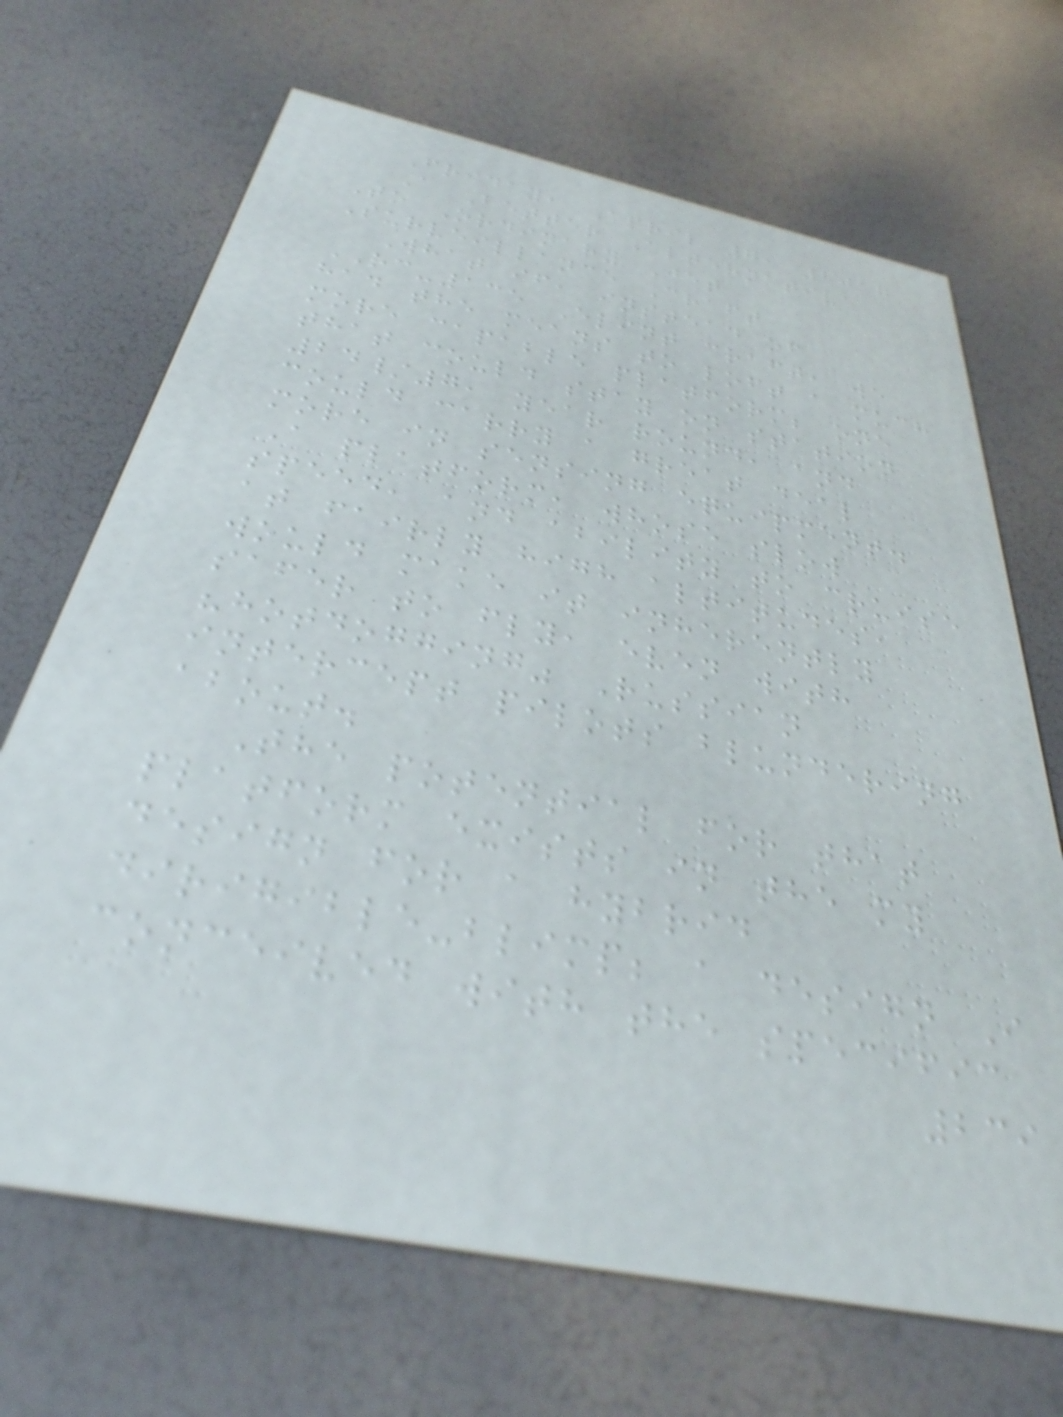Friday, April 7, 2017
A Better Alternative
To Ordinary Jet
Surveillance Craft
What if, instead of
RC-135 Elint craft, we
had the means to loft a much
more capable platform; one
that could stay on station
24/7, year round, and
could carry a great deal
more in sensing equipment.
A platform, whose slow
speed, and ability to cruise
at fairly high altitudes,
would make it inherently
safer to fly, even with
"hotdogging" Russian
intercept pilots blundering
about.
The potential for that
platform exists in the my
design for a hybrid
dirigible-blimp; a design I
conceived with the specific
239
